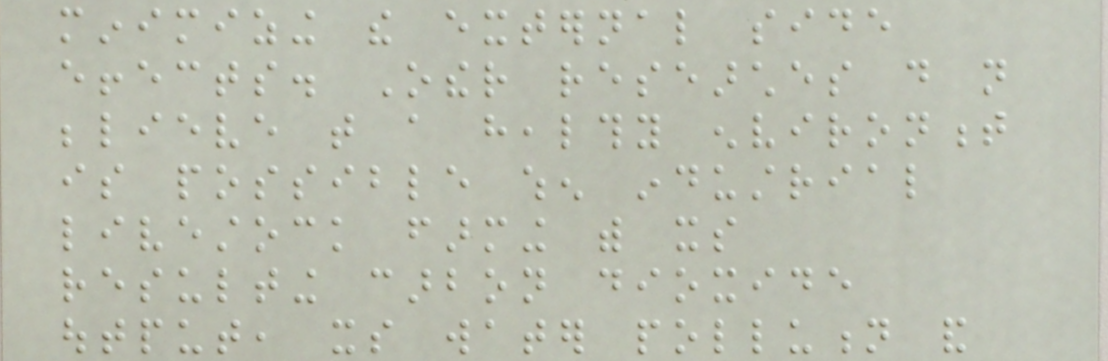minimizing the external side
effects. Other researches do not
believe that a healthy environment
is possible when industrial
livestock farming with its
resulting carbon dioxide
output, its water pollution and
